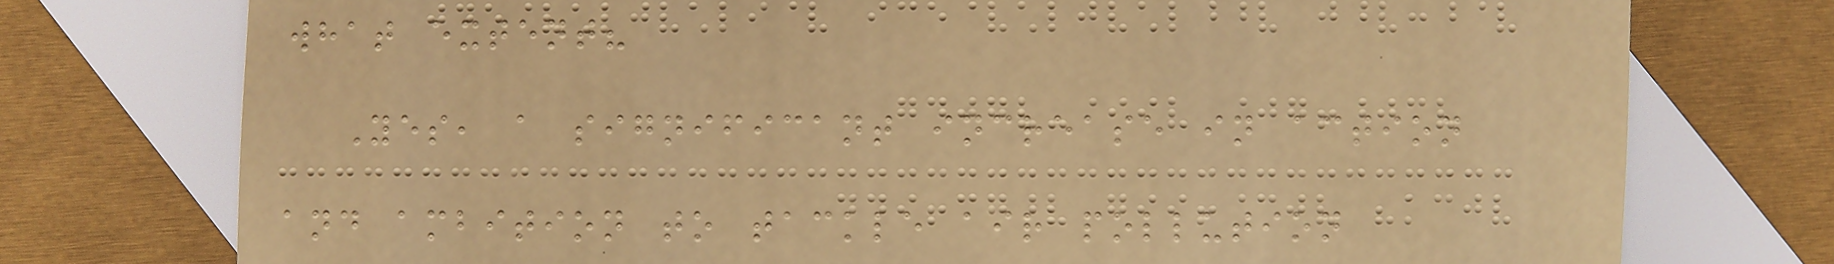what extent?
Yes, a significant increase in action
and ambition to tackle air pollution
